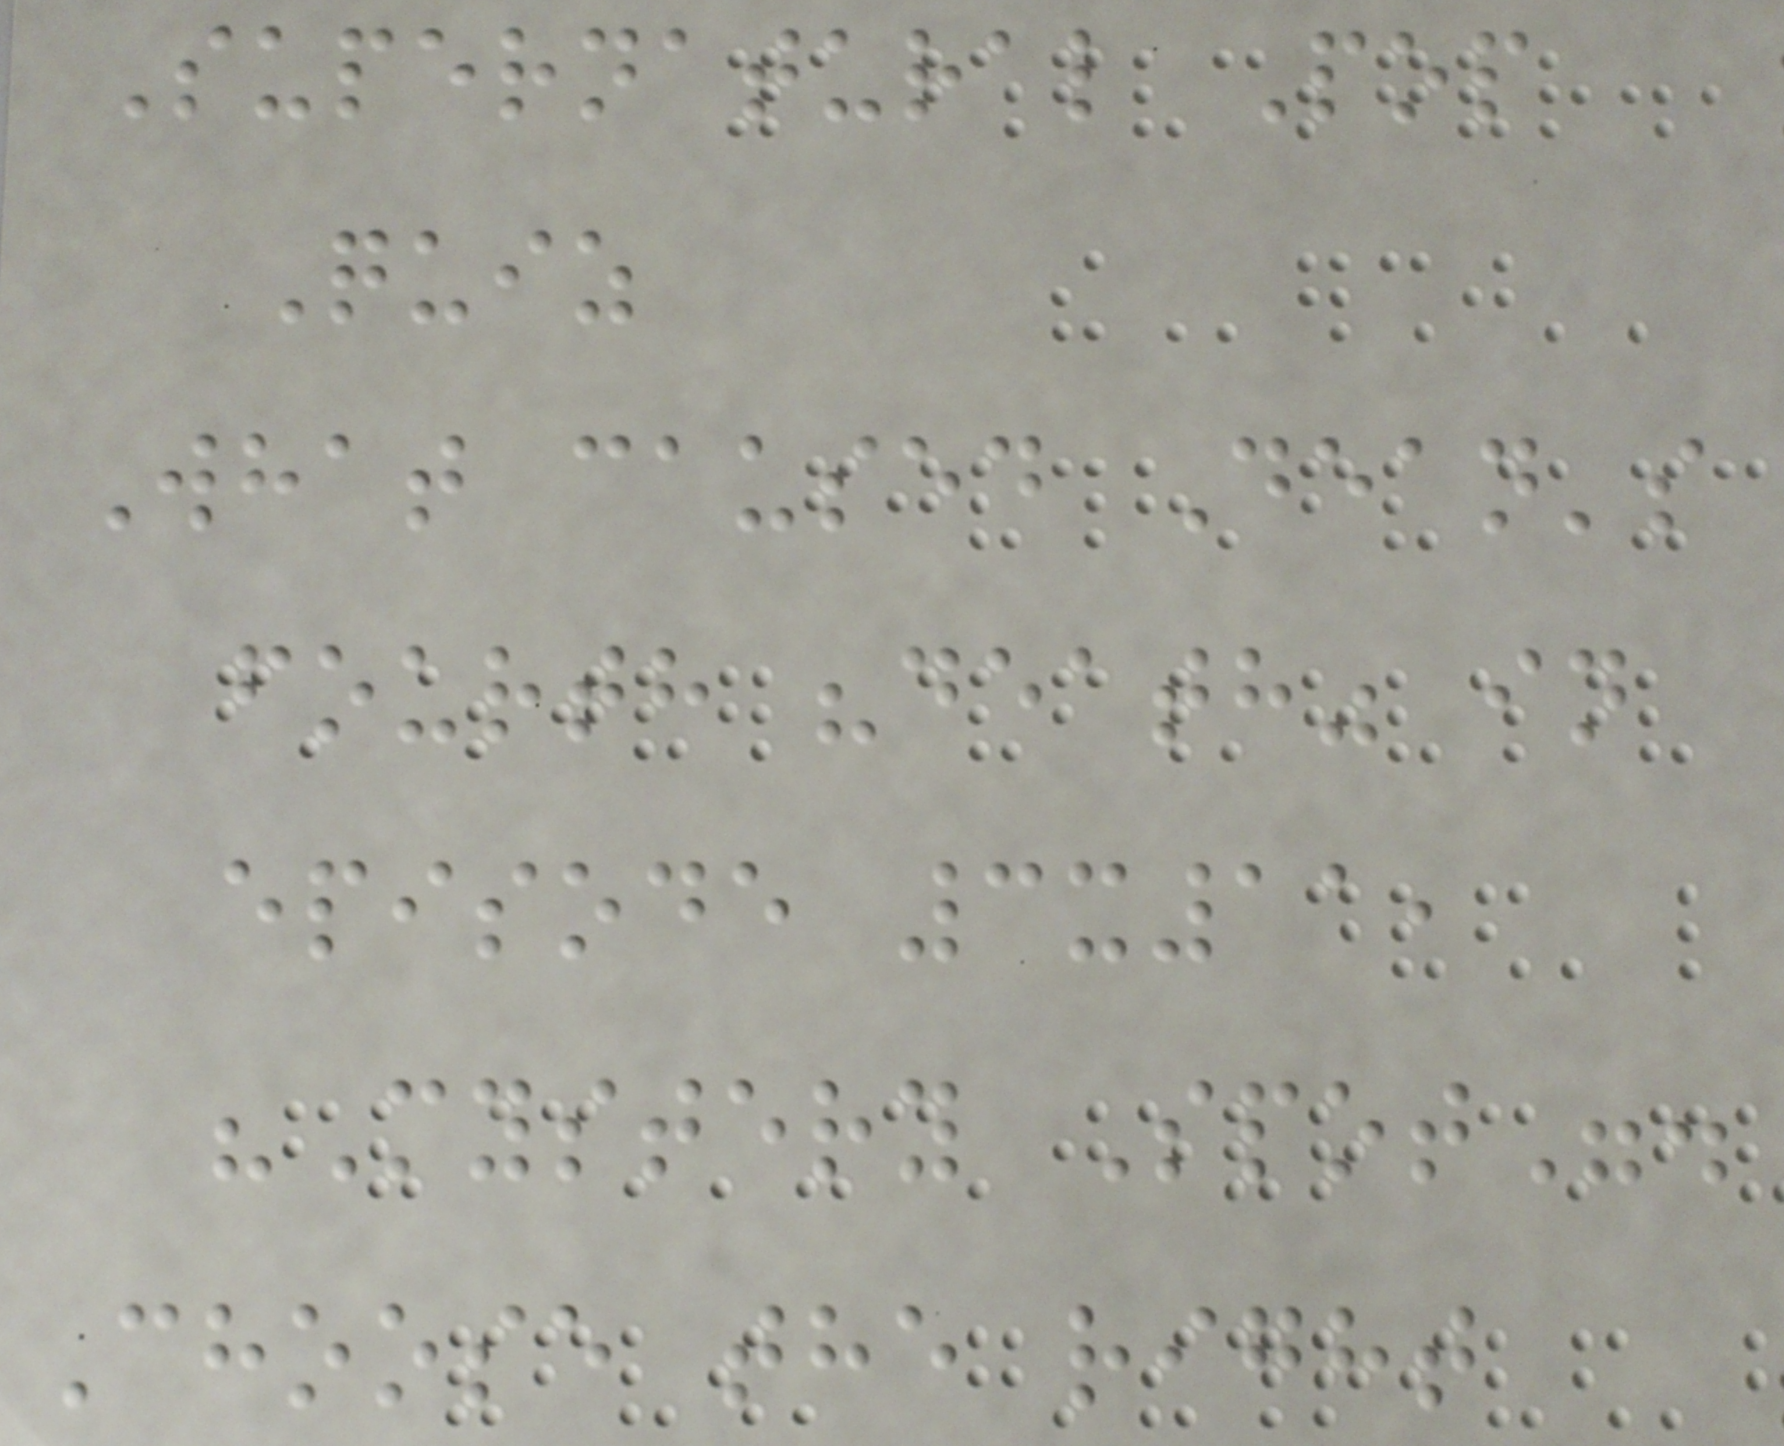Supernatural Pop
Quiz
What caused Dean's
fourth "death" in
episode 3x11,
"Mystery Spot".
Choose the right
